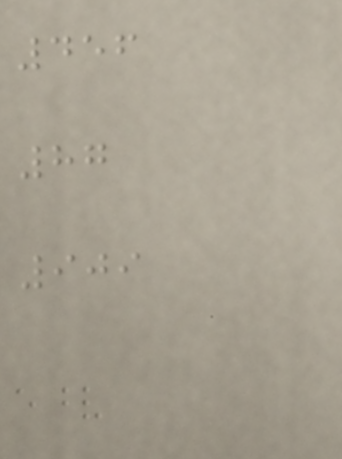456
87
909
